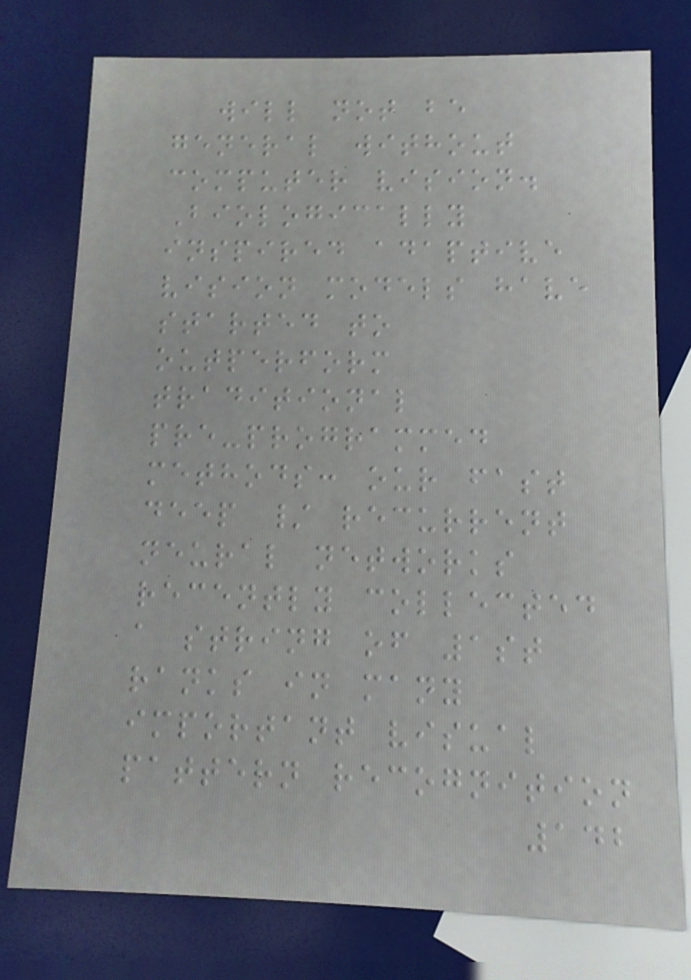will not be
general without
computer vision.
Biologically
inspired adaptive
vision models have
started to
outperform
traditional
pre-programmed
methods: our fast
deep / recurrent
neural networks
recently collected
a string of 1st
ranks in many
important visual
pattern recognition
142
